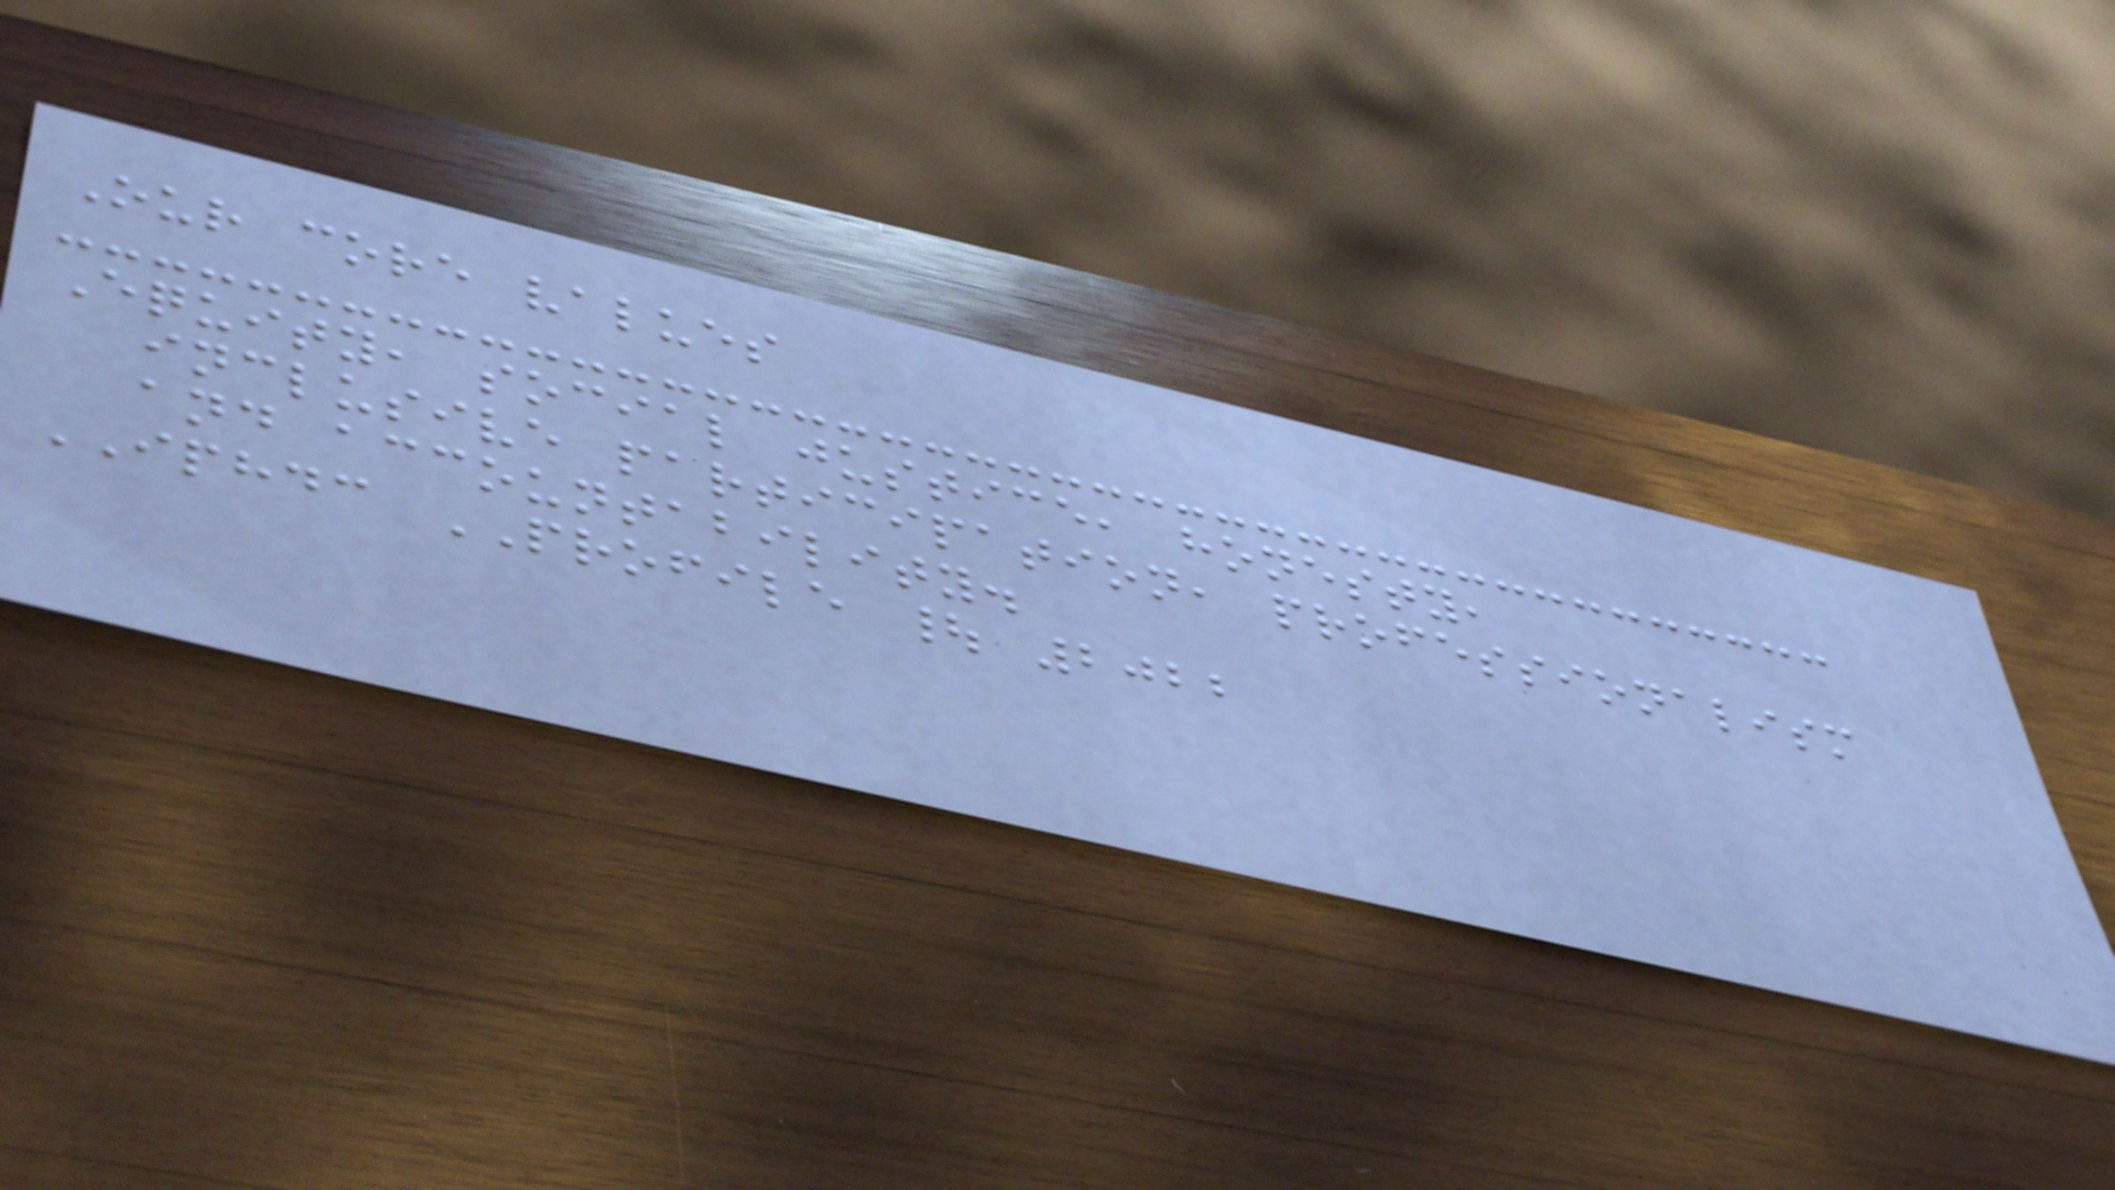Our core values
Equity, social justice, honesty,
inclusive participation, professionalism
and accountability.
IPHDC PROFILE | 2022
